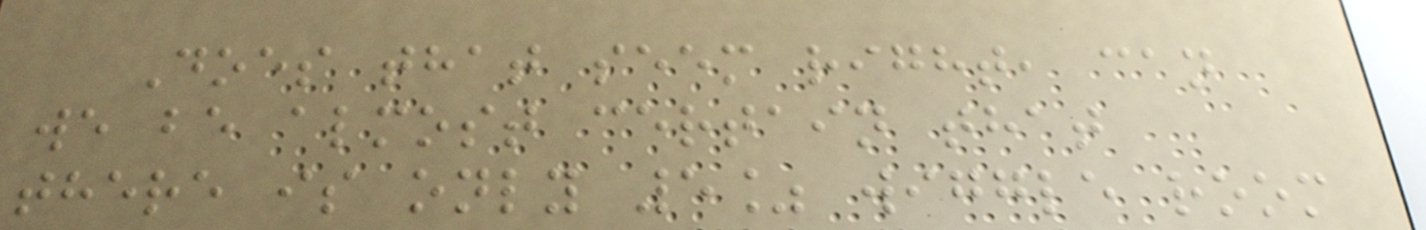Does that seem right, can
we be almost certain that
there is only 5% wiggle room
